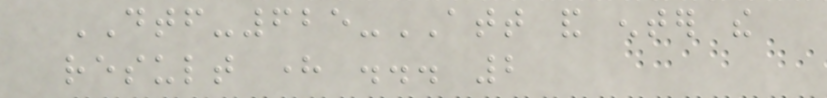DTF-625-ATT and enter the
result here ... 2
